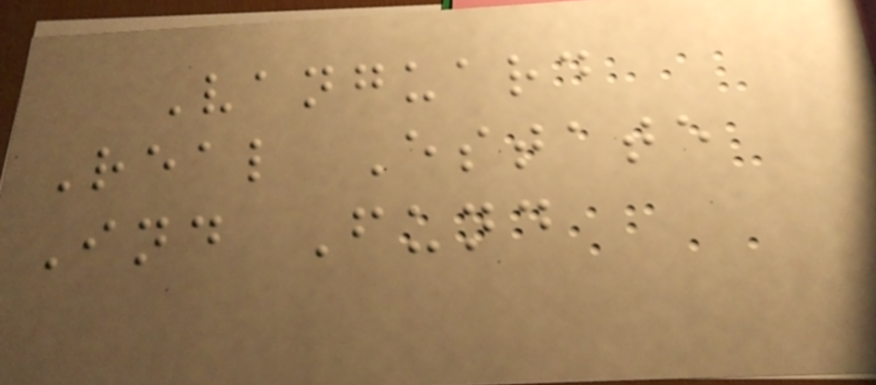Vanguard
Real Estate
Ind Fund
